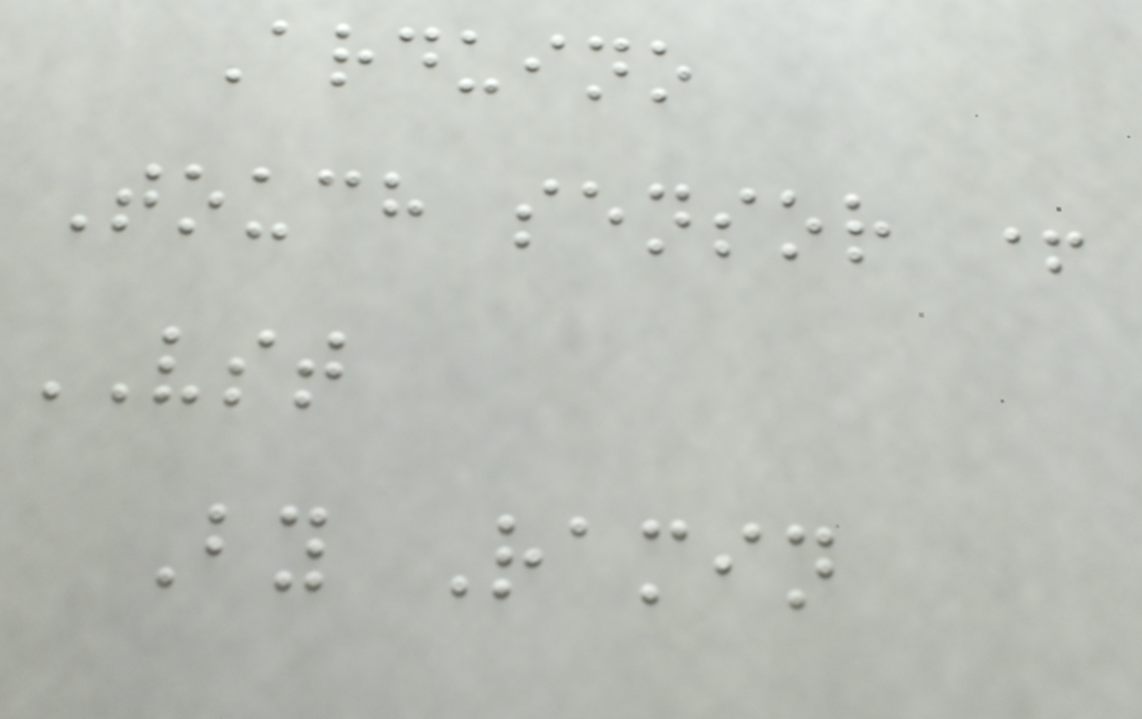Arduino
Touch sensor +
VST
By Ramin
